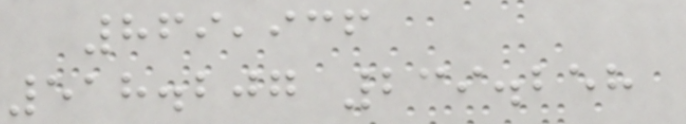869,936
518.207 239.258
